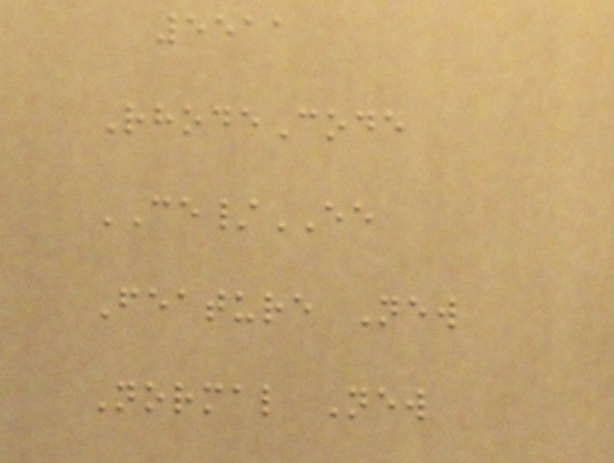5511
RhodeCode
CE/EE
Feature New
Normal New
